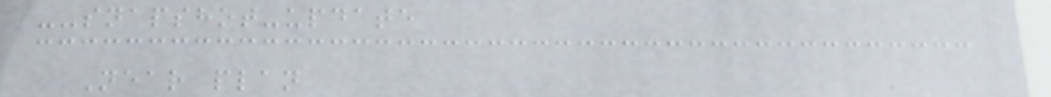--snapshot-update
Near plan
